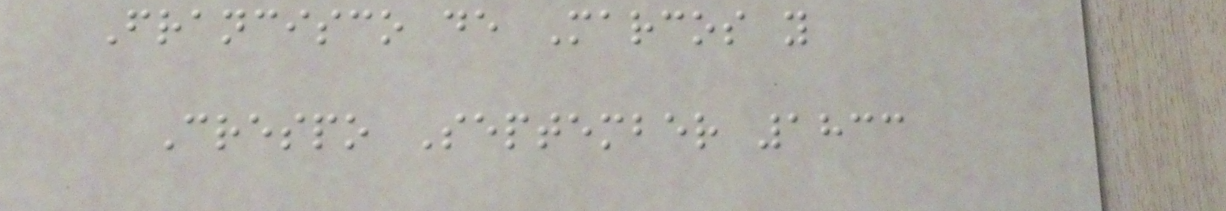Francisco de Marcos y
Crespo September 1833
